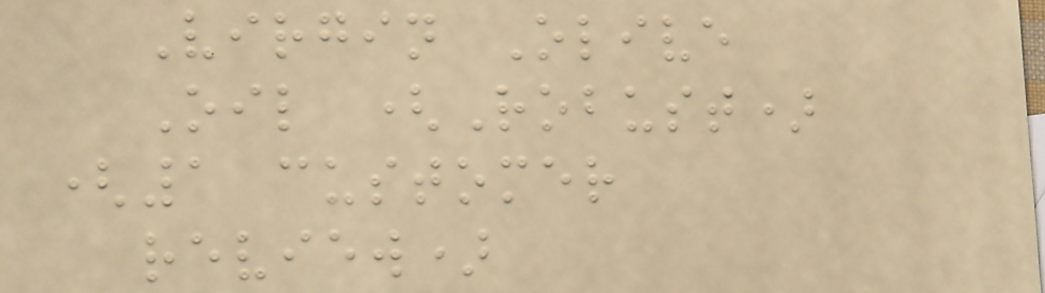Virgin Olive
Oil (Robust)
(1 customer
review)
